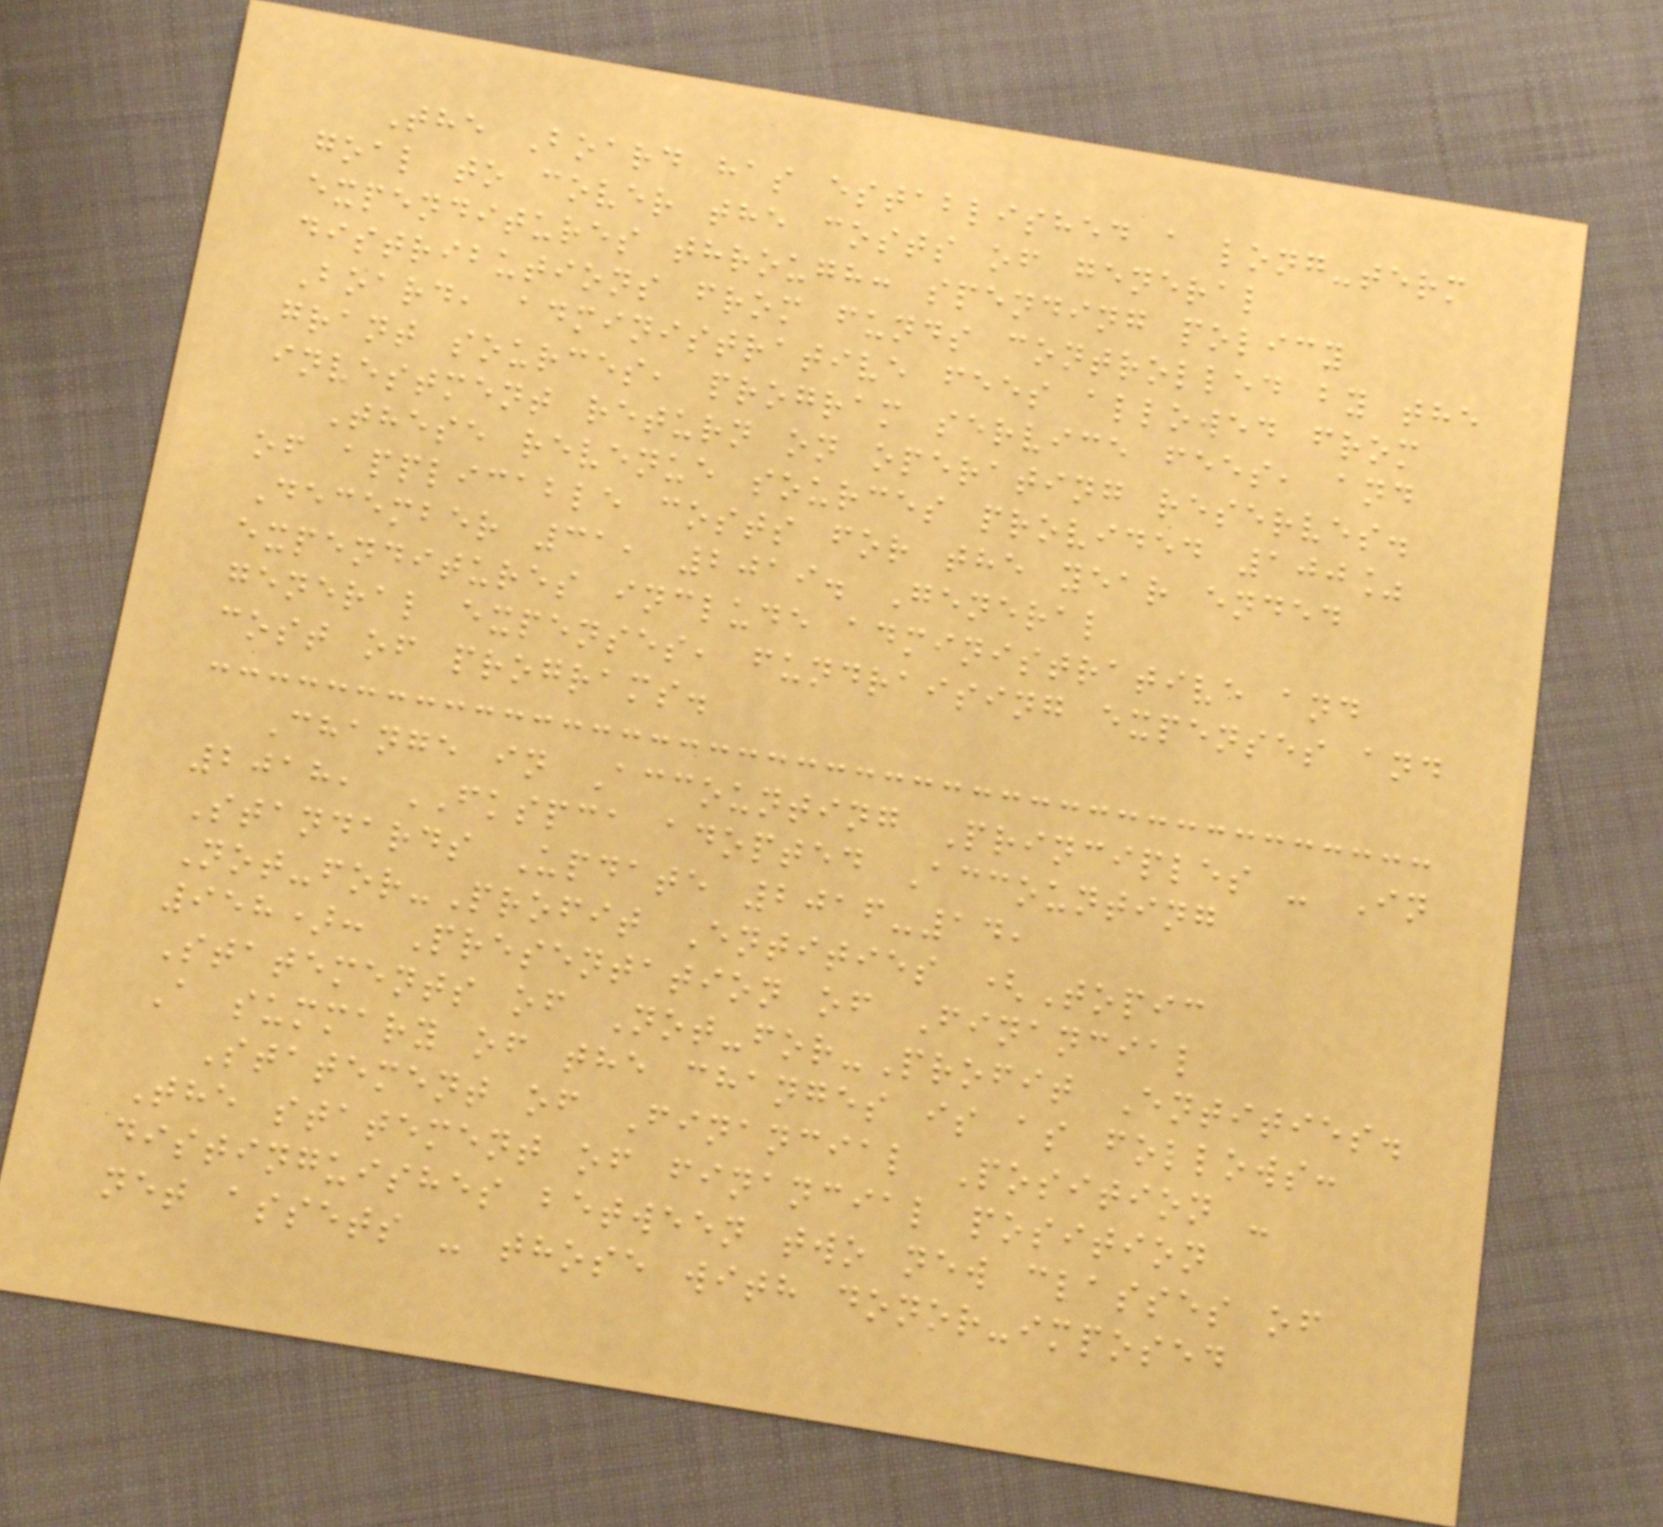The Board has established a long-term
goal to cover the costs of general
expenditures through: spending policy
distributions from funds controlled by the
Board, administrative fees allowed from
grant sources, program service fees, and
investment return on operating reserves.
These revenue sources provided 100%
of applicable costs for the year ended
December 31, 2019. General
expenditures include administrative and
general expenses, fundraising expenses and
cost of programs.
Change in Accounting Principles - In
2018, FKSPCA adopted Accounting
Standards Update 2016-14,
Not-for-Profit Entities (Topic
958): Presentation of Financial
Statements of Not-for-Profit Entities.
A summary of the changes is as follows:
Statement of Financial Position -
The statement of financial position
distinguishes between two new classes of
net assets - those with donor-imposed
